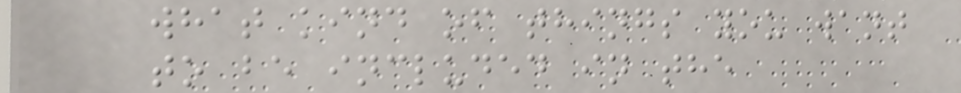what kind of things you want
to be included in the
